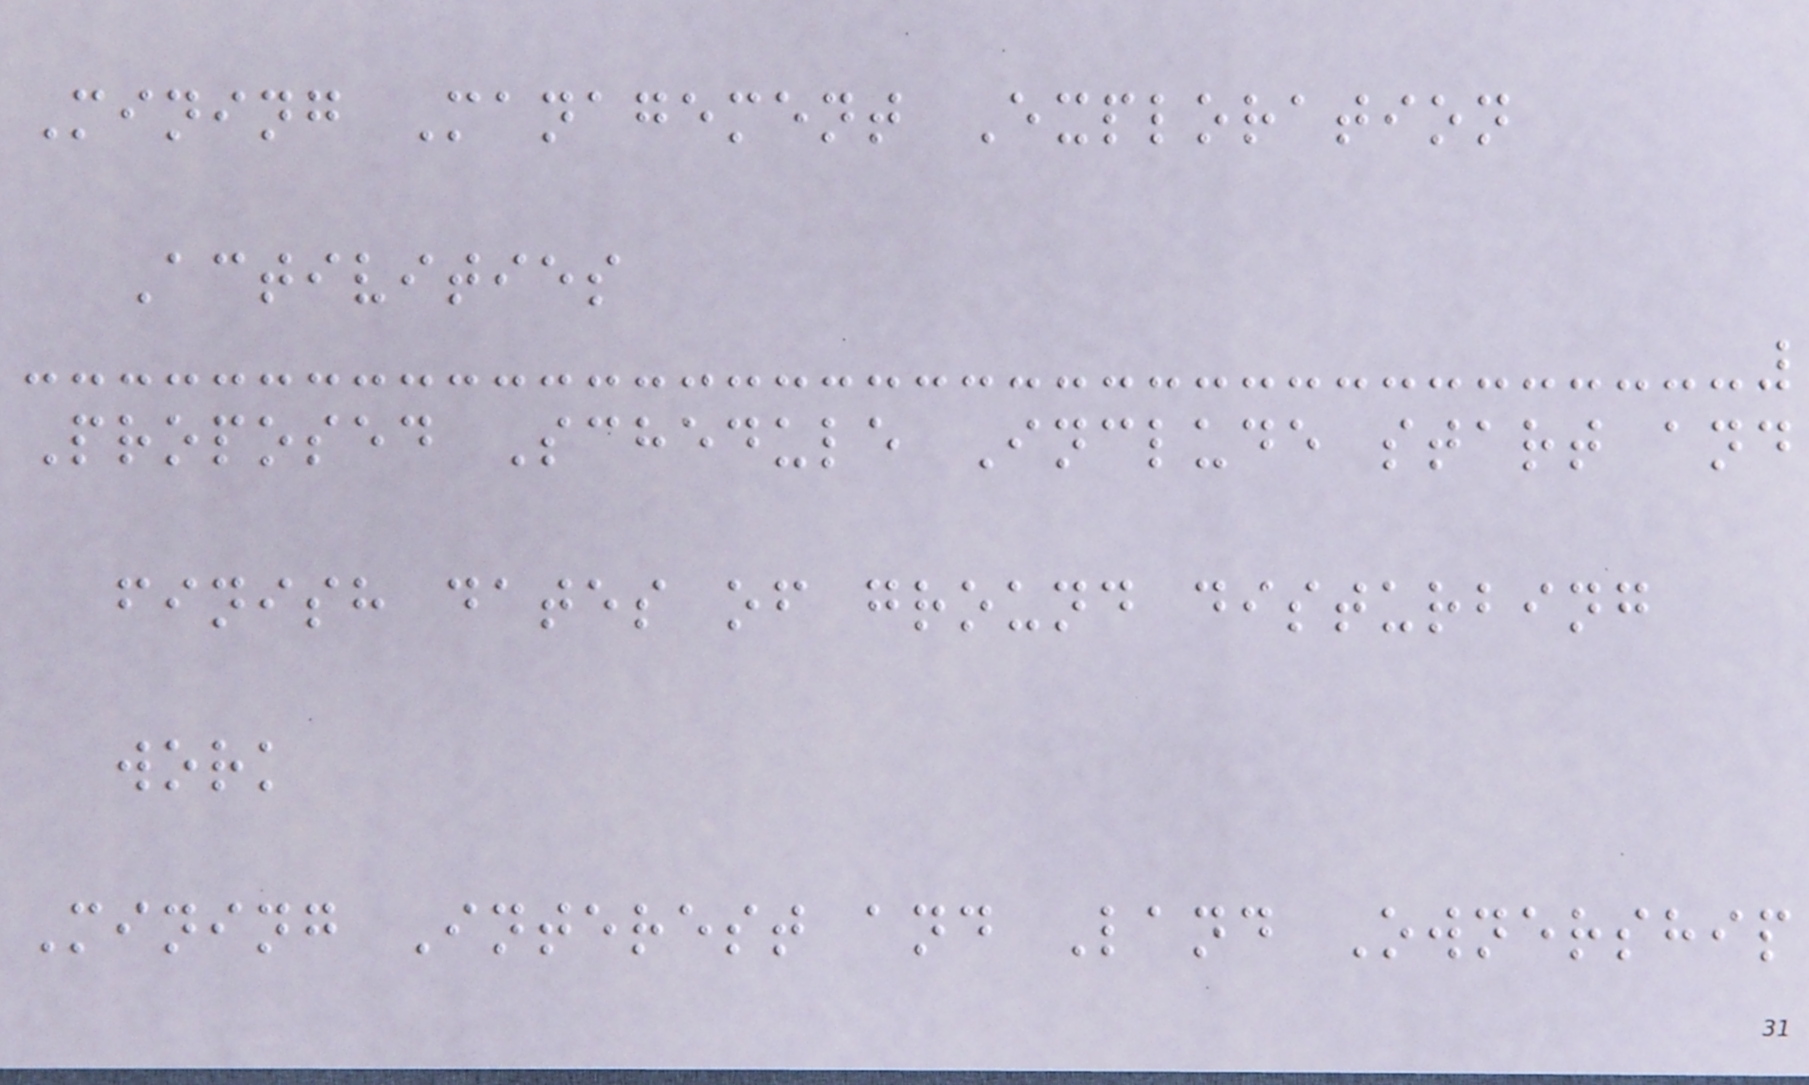Mining Management Exploration
Activities
Proposed Schedule Include start and
finish dates of ground disturbing
work
Mining Interest and Land Ownership
